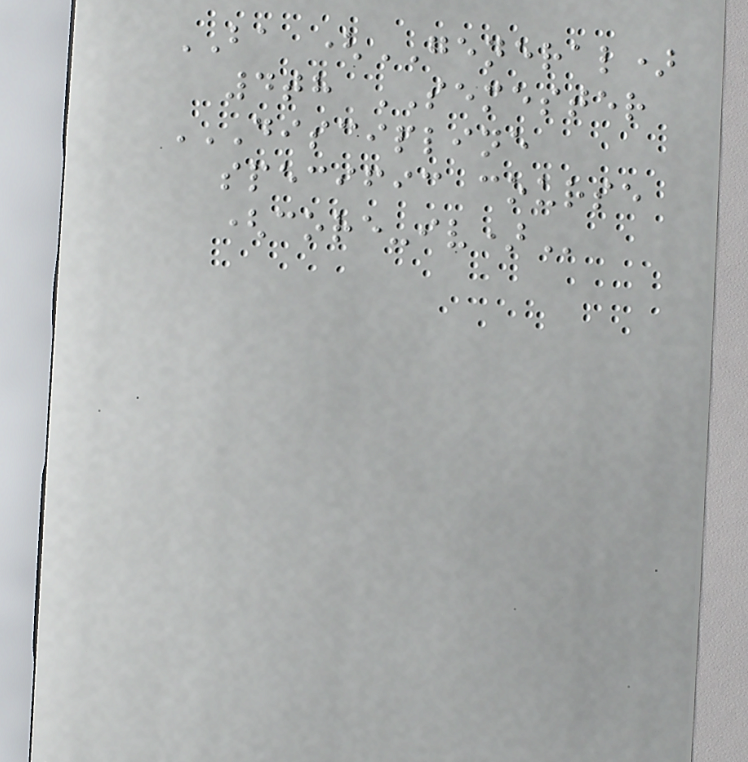BA (GENERAL)
4th SEMESTER
DISCIPLINE
SPECIFIC COURSE
(CORE-IV)
